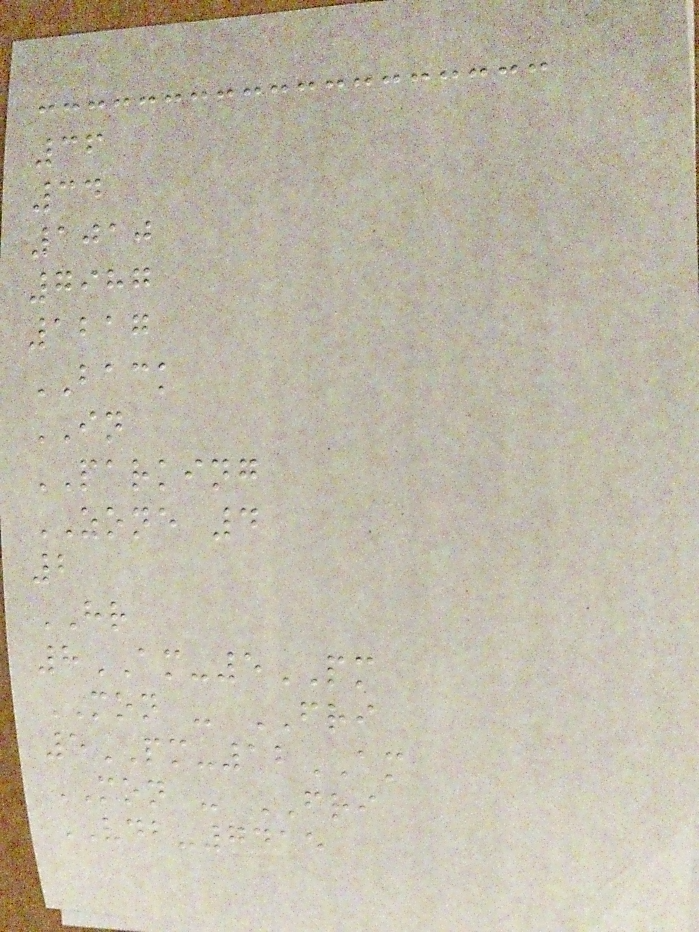36
34
1010
7987
1217
BACK
IN
PARKING
ZONE 4
2
HR
8AM-5PM
MON - FRI
5PM-12AM
MON - FRI
VDB-7415
